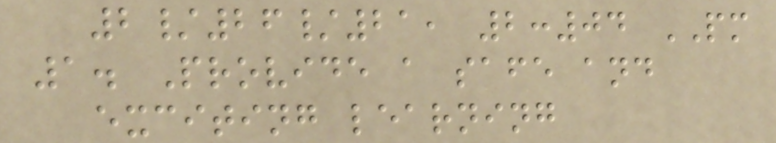2/26/21, 2:04 PM
1. Provide a safe and
exciting learning
